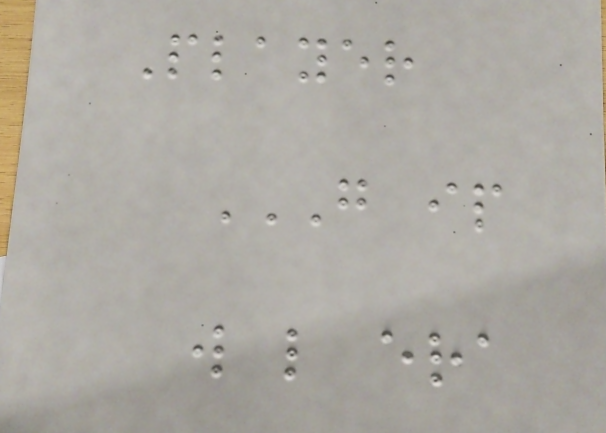Player
G IP
W L ERA
